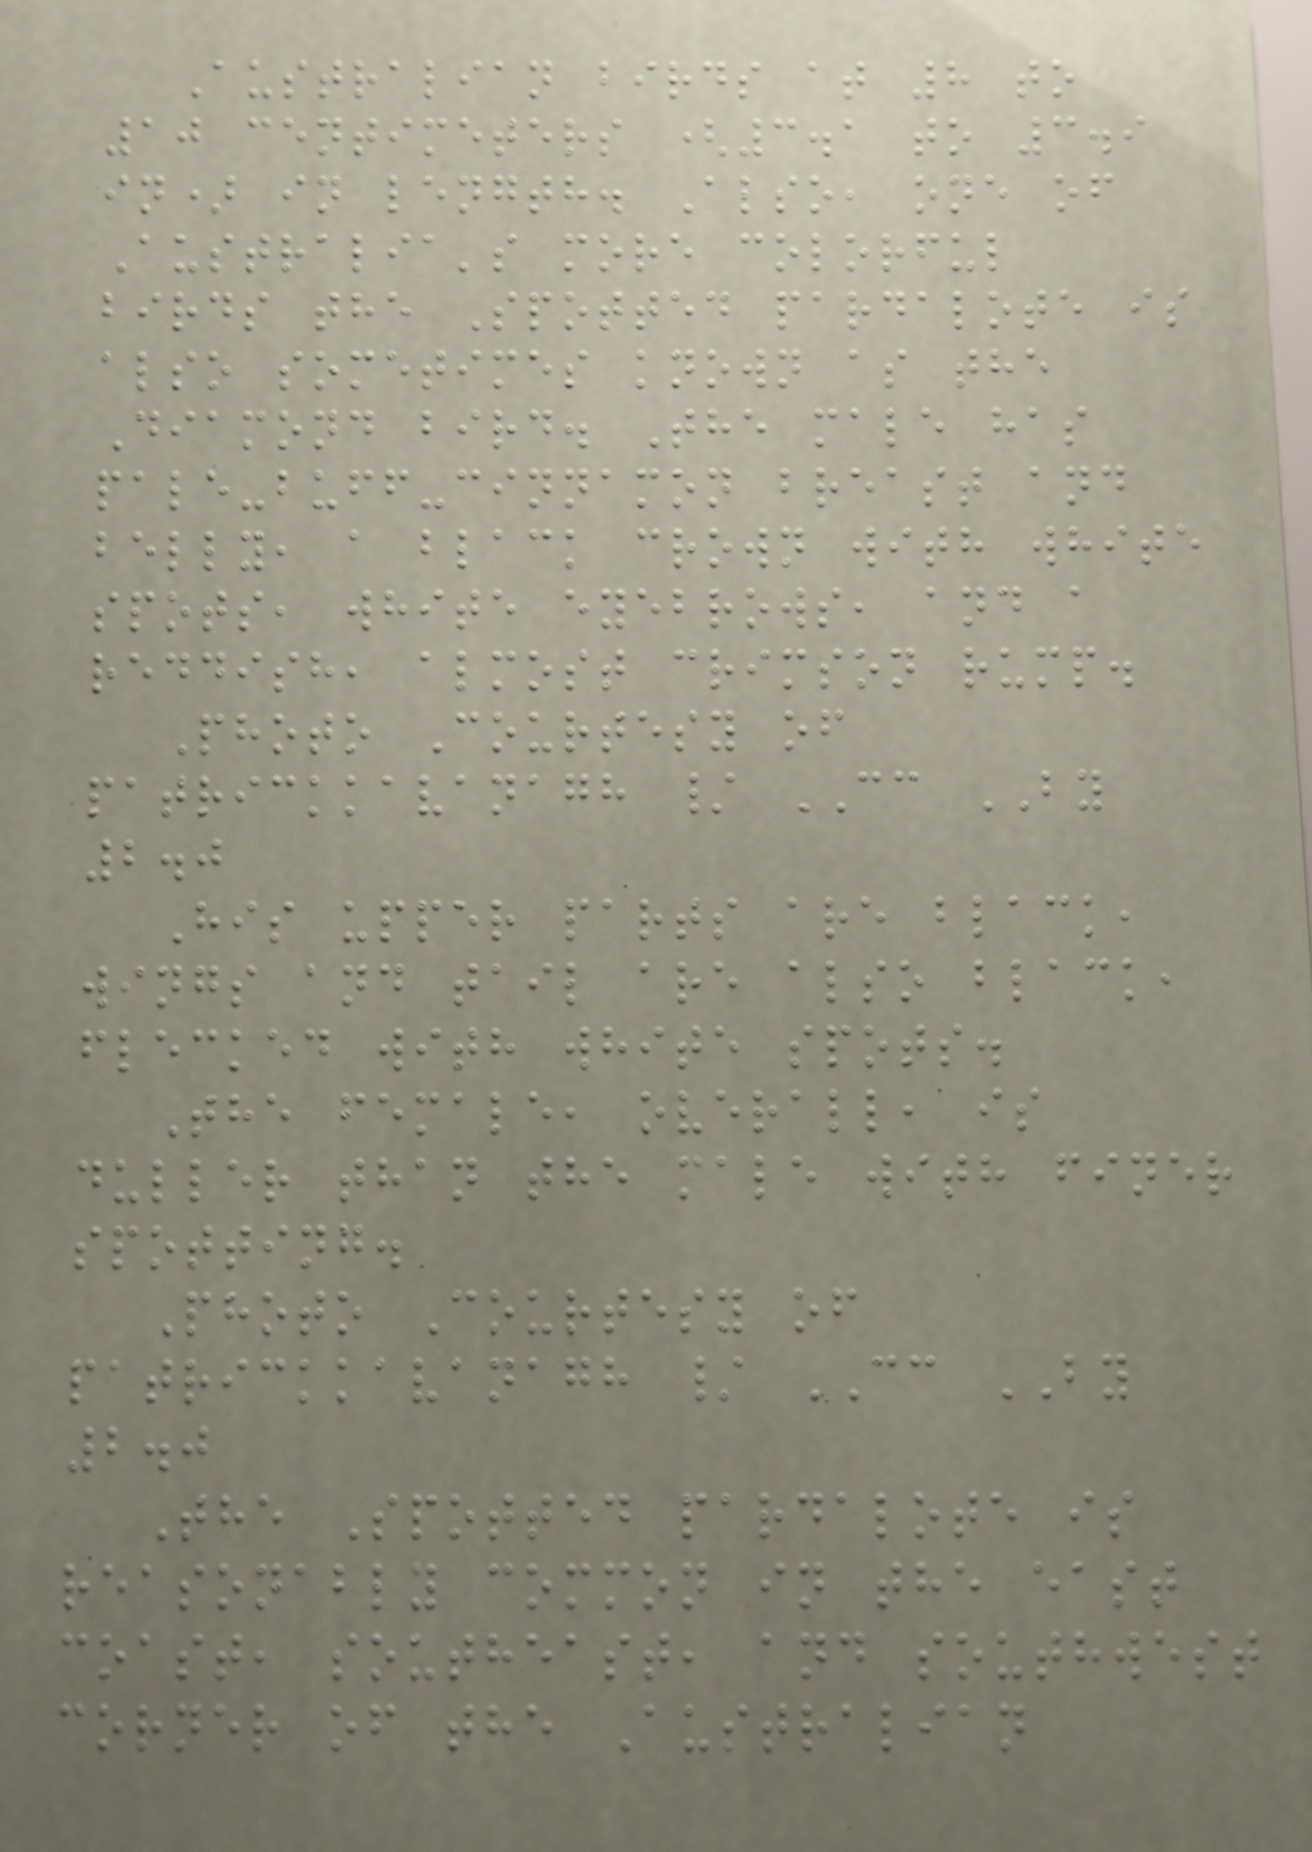Australian birds at 8 to
10 centimeters (3.1 to 3.9
in) in length. Also, one of
Australia's more colorful
birds the Spotted pardalote is
also sometimes known as the
Diamond bird. The male has
pale-buff-cinnamon breast and
belly, a black crown with white
spots, white eyebrows, and a
reddish, almost crimson rump.
Photo Courtesy of
patrickkavanagh / CC BY
2.0
His upper parts are black,
wings and tail are also black,
flecked with white spots.
The female, overall, is
duller than the male with finer
spotting.
Photo Courtesy of
patrickkavanagh / CC BY
2.0
The Spotted pardalote is
reasonably common in the east
coast, southeast, and southwest
corner of the Australian
